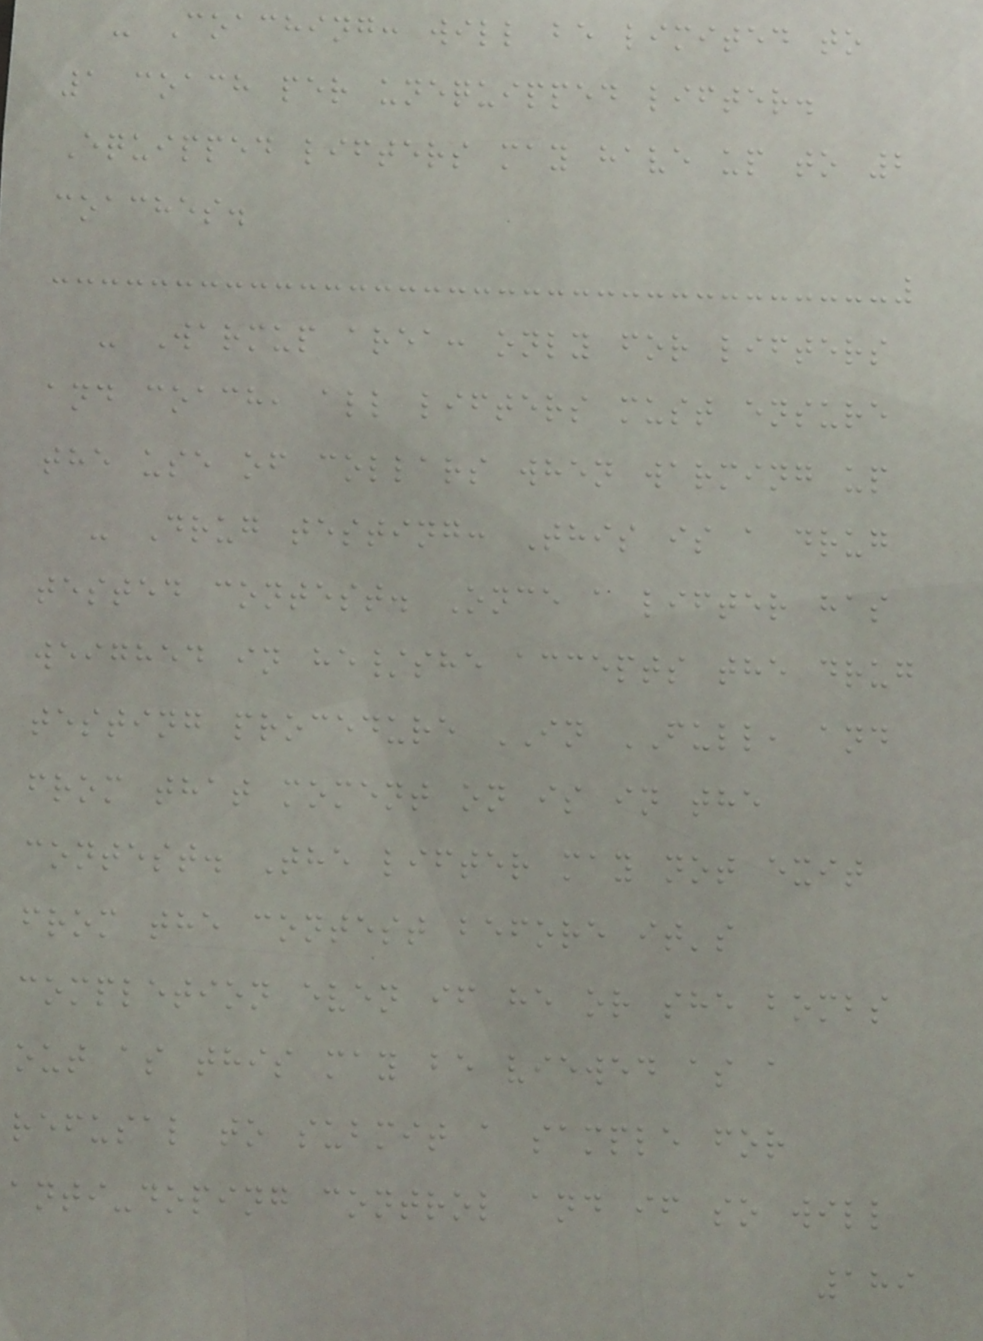- Coaching: will be limited to
1 coach per unequipped lifter.
Equipped lifters may have up to 2
coaches.
- Warmup area: only for lifters
and coach, all lifters must ensure
the use of collars when warming up
- Drug testing: This is a drug
tested contest. Once a lifter has
weighed in he/she accepts the drug
testing procedure IN FULL, and
from that moment on is in the
contest. The lifter may not exit
from the contest before it's
completion even if he or she bombs
out as this may be viewed as a
refusal to submit a sample for
anti-doping control and if so will
189
